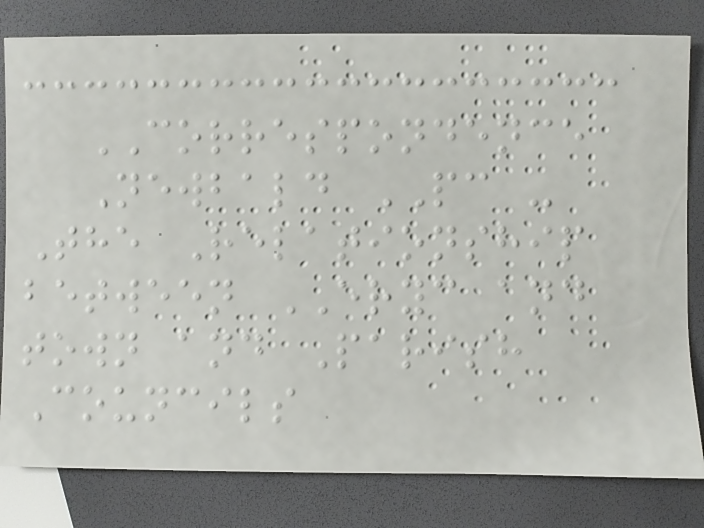CORRESPONDENCE
Newbald PC -
The Relationship
between ERYC and
town and Parish
Councils
